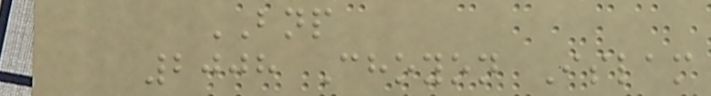BNP
2008 Choyon Islam
